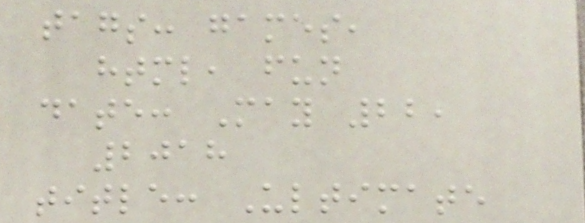tags: games,
html, fun
date: May 22,
2018
title: Ultimate
